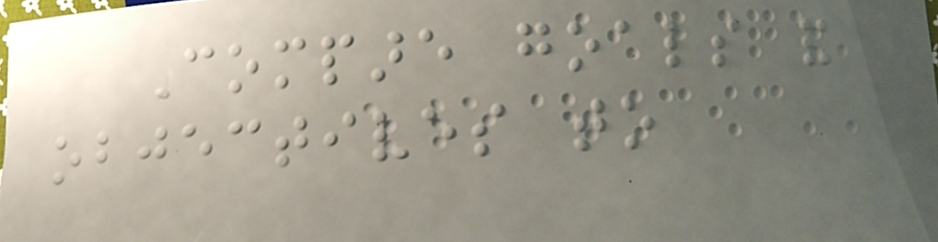Compare goals and
objectives to
